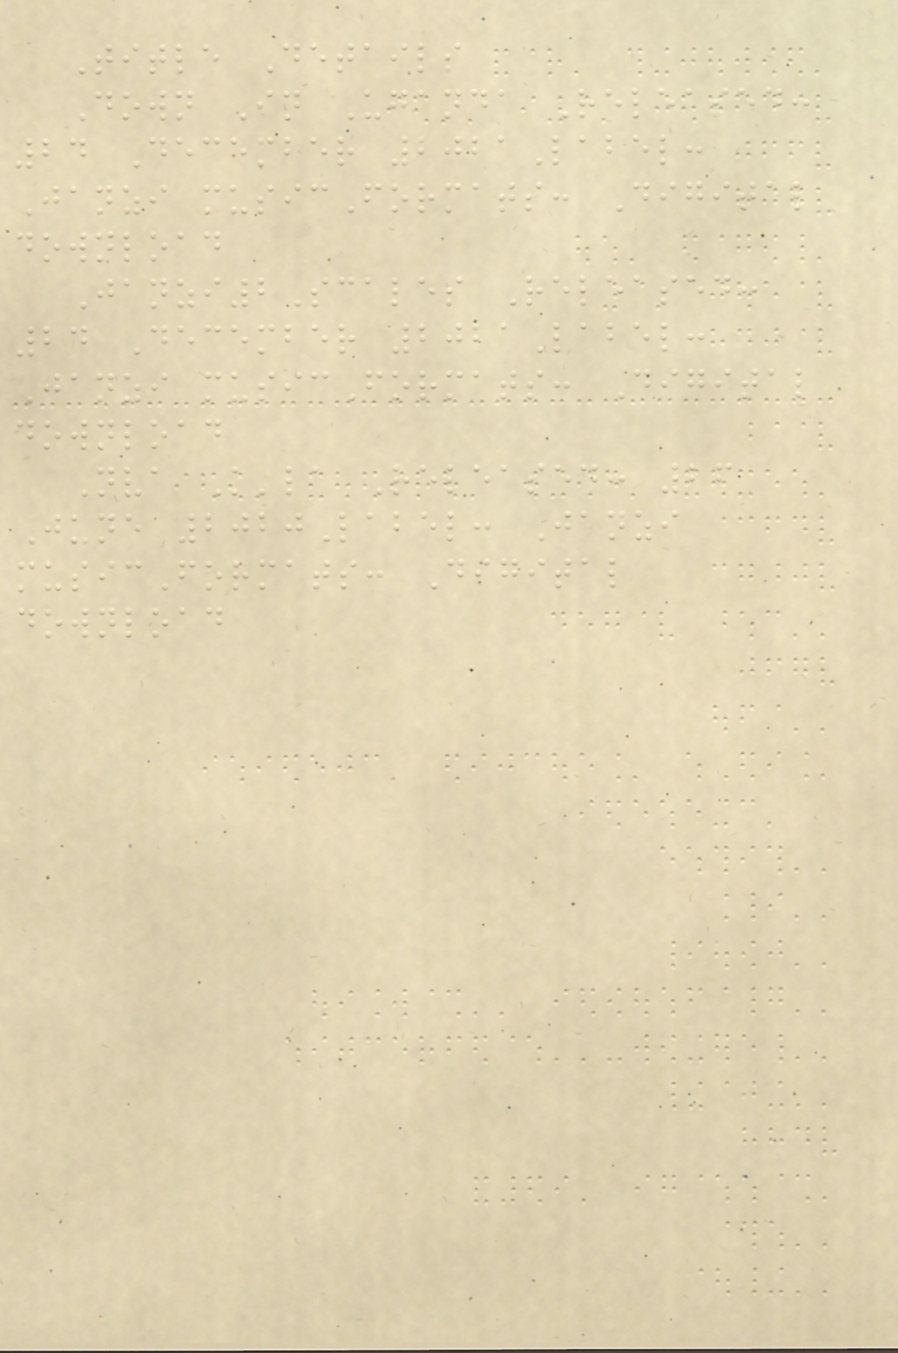Title Details
Down In Uganda Released:
24 December 2021Label:
Janzi musicFormats: Digital
download
Janzi2Scales Released:
24 December 2021Label:
Janzi musicFormats: Digital
download
Nva K'la Released: 26
June 2020Label: Janzi
musicFormats: Digital
download
